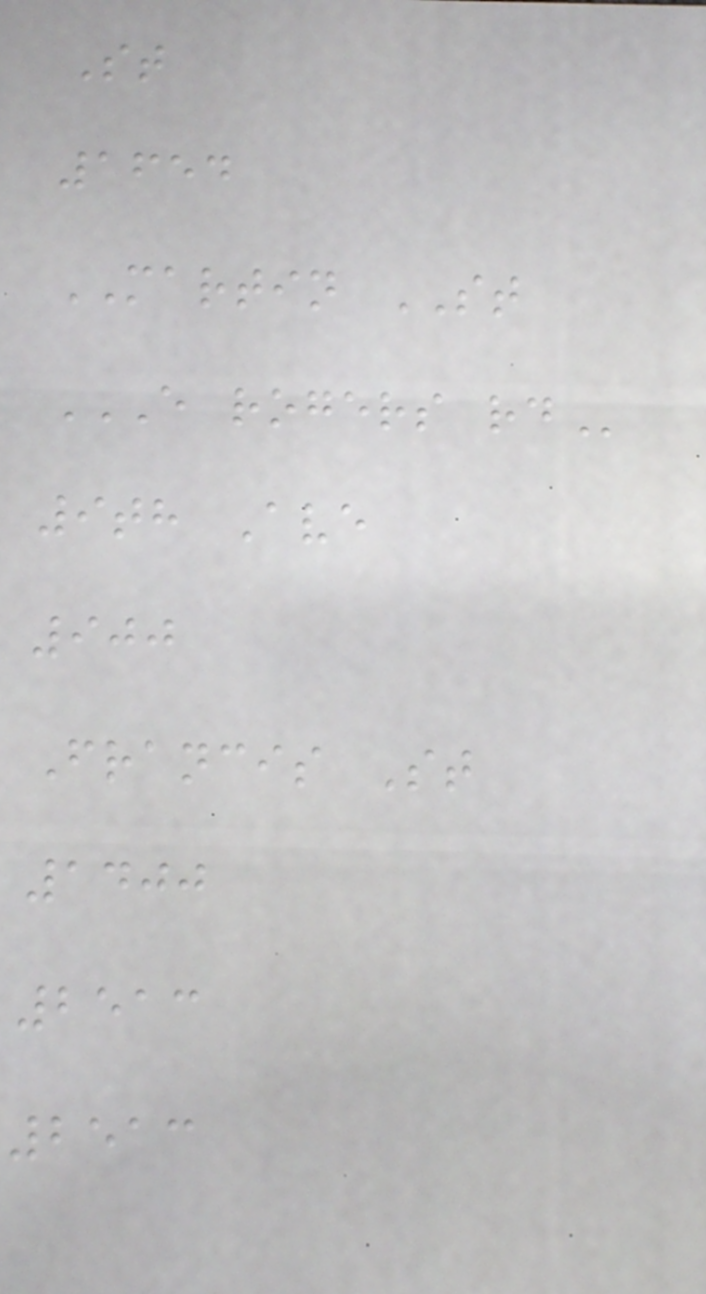St
1654
MARTIN ST
E ROGERS RD
9th Ave
900
Francis St
1400
2513
2513
